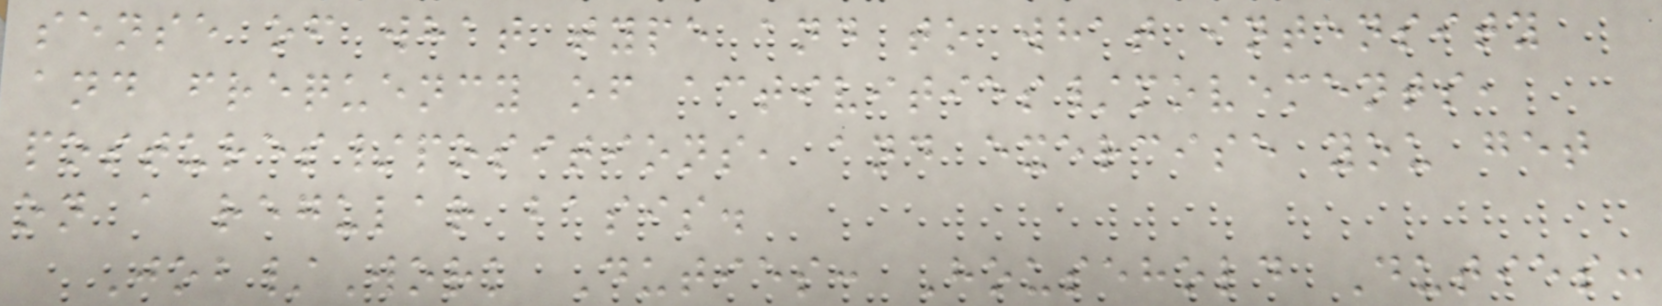sense of what type and to what intensity
and frequency of activities/movements,
postures/positions, and exercise you get
on a regular basis.
Job/Work Duties: Household Duties:
